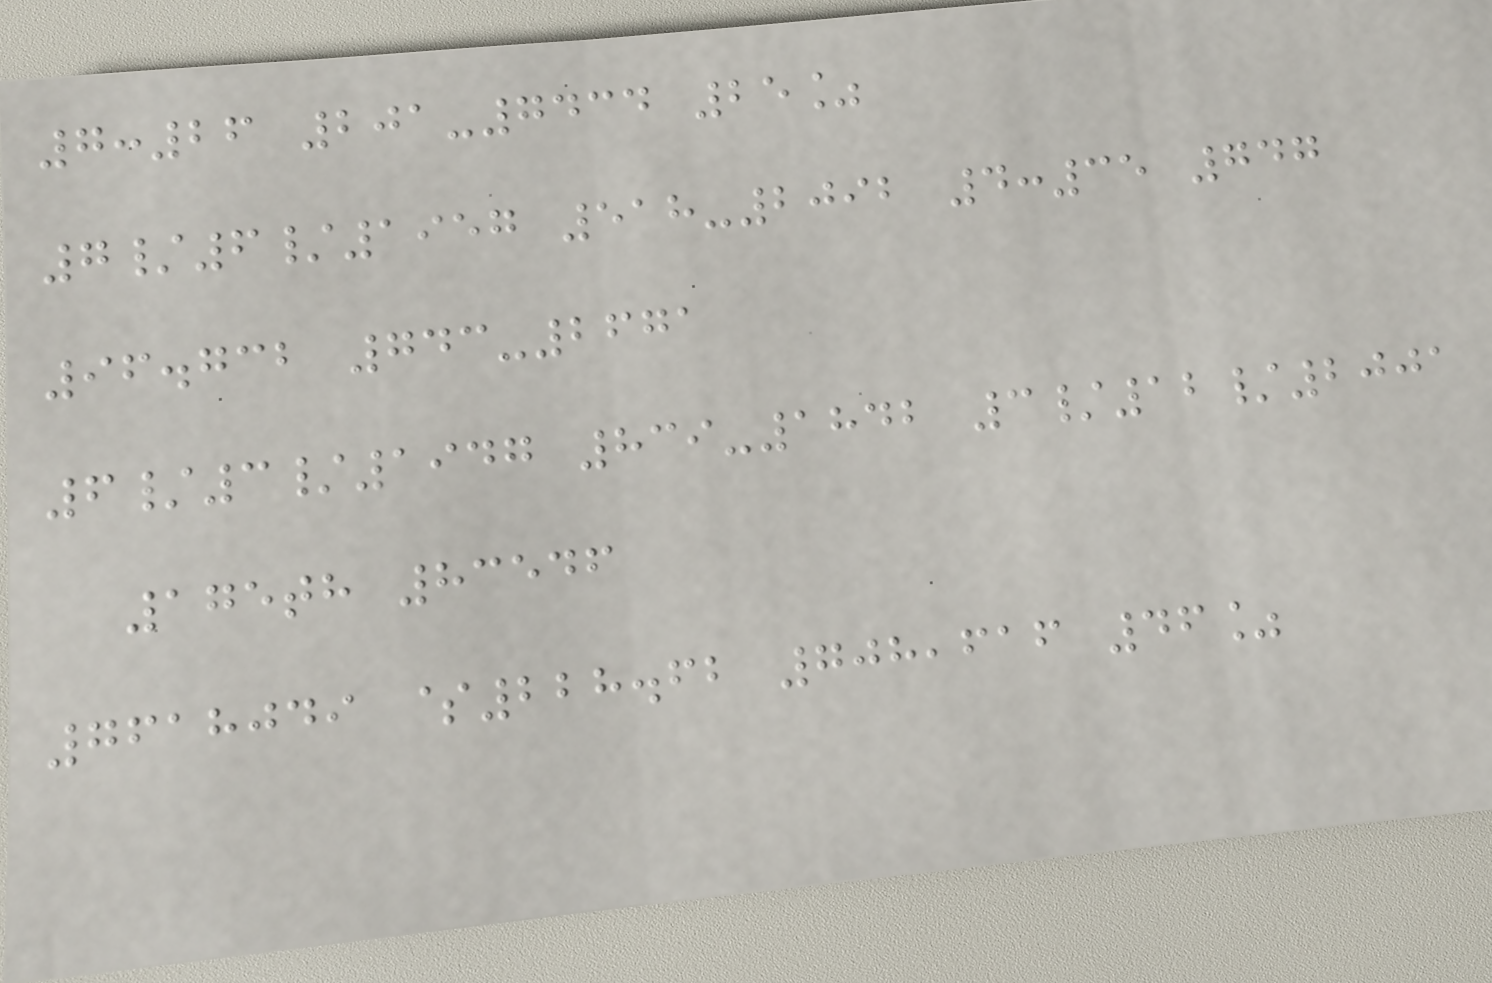7:26 201-7434 25%
7/6/1957 518-2092 4:35 747
96.732 743-2671
6/3/1947 839-1842 3/12/2001
175th 83546
7618049 $228.62 708,616 46%
